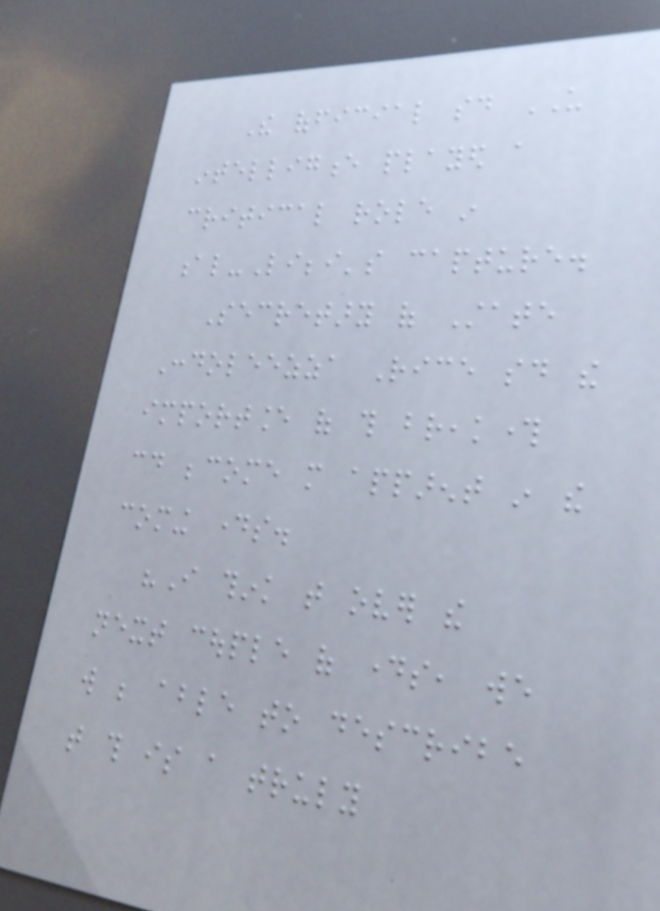The official said US
intelligence played a
critical role in
al-Libbi's capture.
Secretary of State
Condoleezza Rice said the
importance of this breakthrough
could become more apparent in the
coming days.
"I think that over the
next couple of days, we
will be able to describe
that this is a truly
